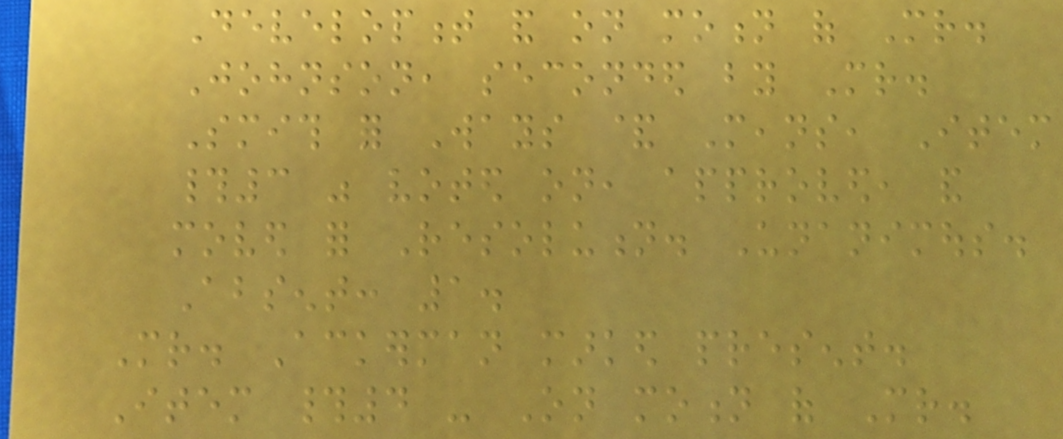Development and on motion of Mr.
Johnson, seconded by Mr.
Smith for Ways & Means, Item
#3 was voted on, approved, and
moved for Resolution. Unanimous.
Absent: 1.
Mr. Ackerman marked present.
Item #4 - On motion of Mr.
